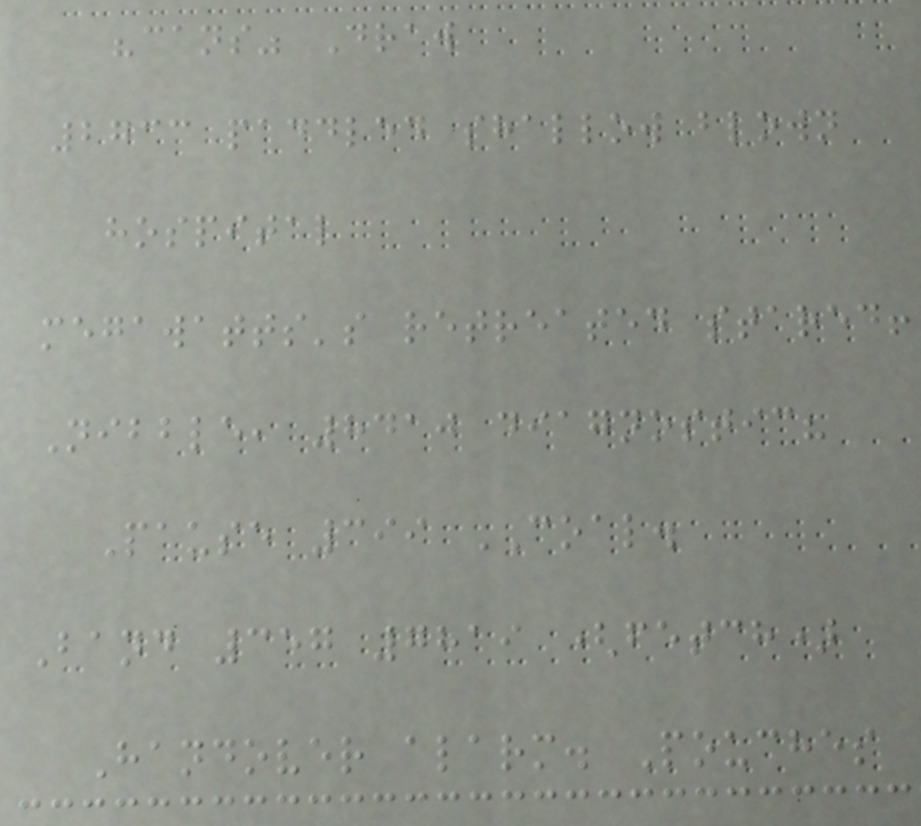"cans" Draw
2733 paddled shallow blown
hospital
megawatts's retreated stared!
Nibble, 8410 diagnostic?
Pause 399 COAL.
Band 357 7819 (fetch)
Handover alarm. Pouches
